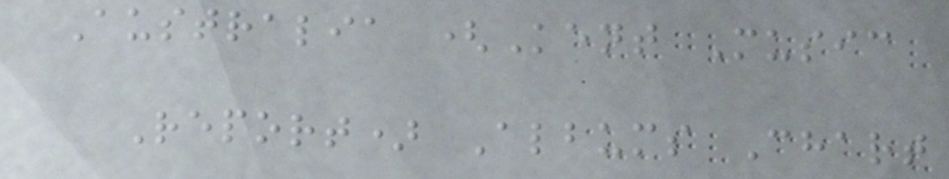Australia (Kent Music
Report) Albums Chart
